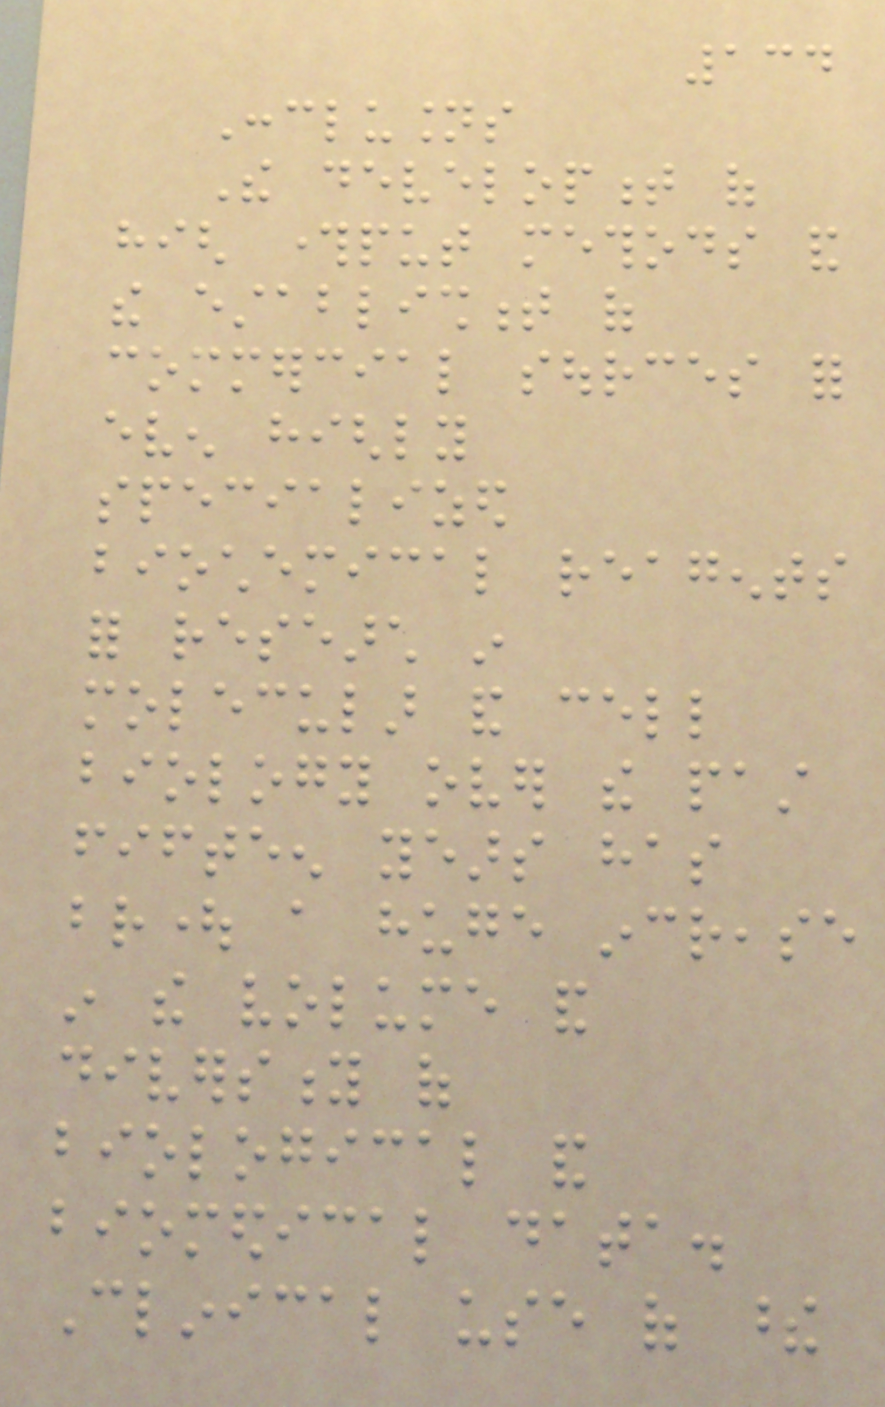134
Conclusions
The development of
high throughput methods and
the establishment of
commercial sources for
even highly
specialized
biochemical reagents
for research in
molecular and cell
biology over the past
fifteen years has
brought a huge increase
in the volume and
diversity of
biological and
biomedical data.
Clinical use of these
